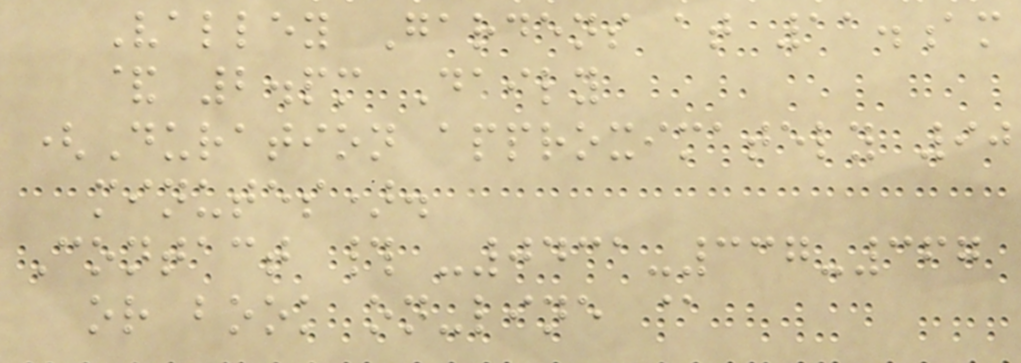Valley Gardens at 11.am
& 2.pm Daily
(Duration approximately 90
minutes).
Contact # -0431-337-367
or book on-line @
